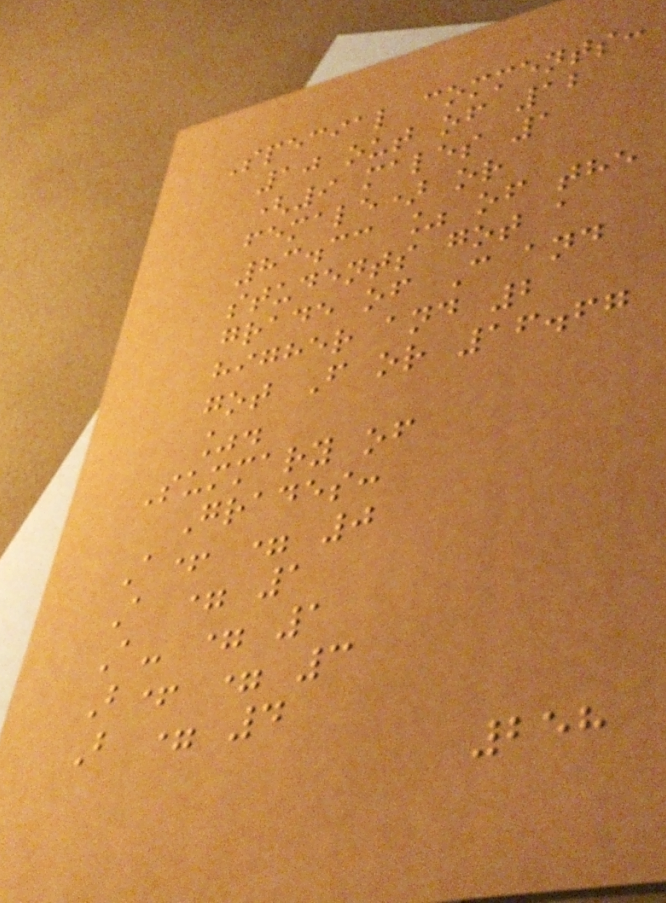Special comments:
10 out of 12
(9 males 1
female) or
83.33 % of the
students got a
grade of C and
higher and 2
got F or 16.67
%.
Summary of
Grades:
A+ = 0
A = 1
A- = 1
B+ = 3
B = 4
258
